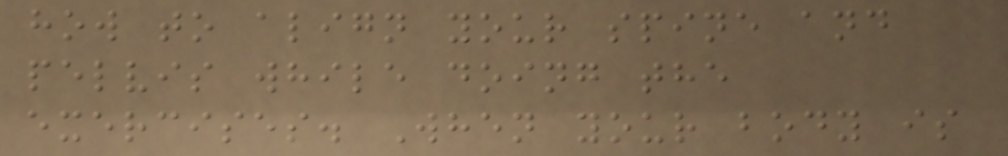how to align your spine and
pelvis while doing the
exercises. When your body is
